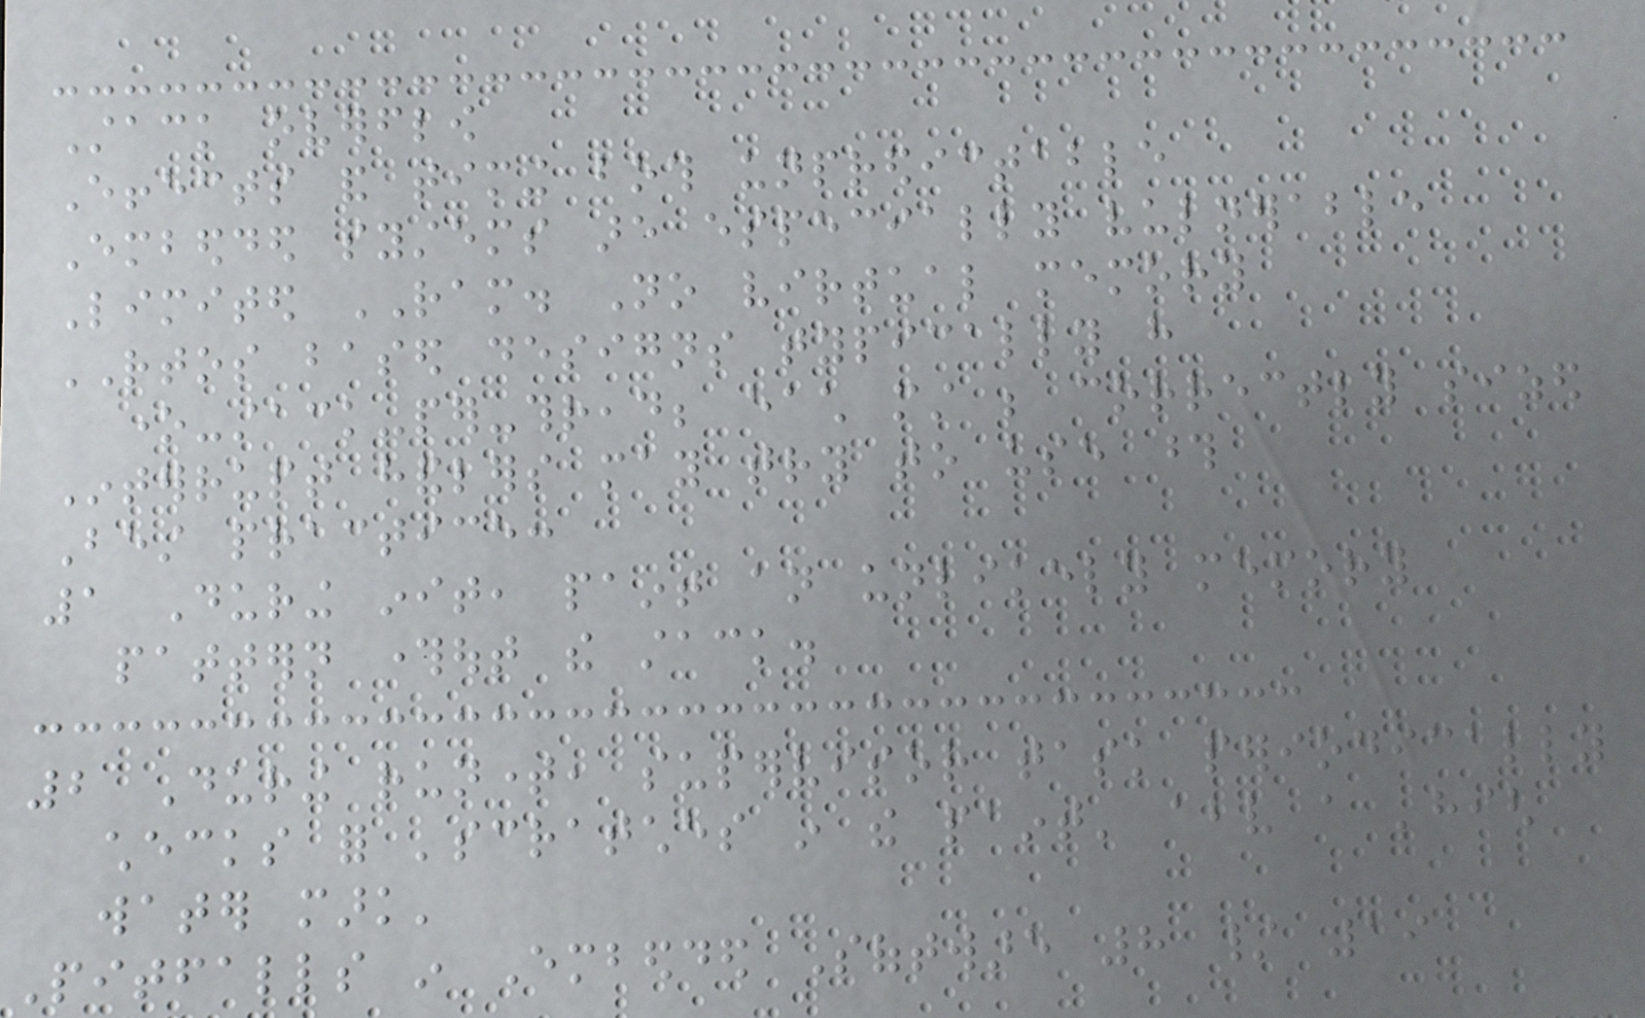Stack overflow
Effects and timing both unpredictable
Embedded systems are especially vulnerable
Limited RAM. No virtual memory
RTOS based designs typically have
one-stack-per-thread; each must be correctly sized
Interrupt handlers may try to use those
Best practice:
1 During init, paint an unlikely memory
pattern throughout the stack.
2 During runtime, supervisor task periodically
checks for 'scratches in the paint' above a 'high
water mark'
Pitfalls in Embedded Software 8 / 19
